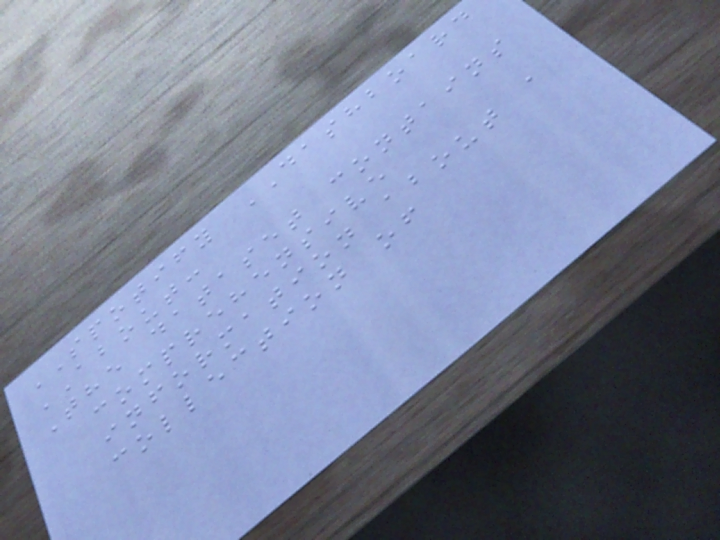SPOTIFY DASHBOARD
ABOUT:
The dataset contains
comprehensive
information about a
collection of
